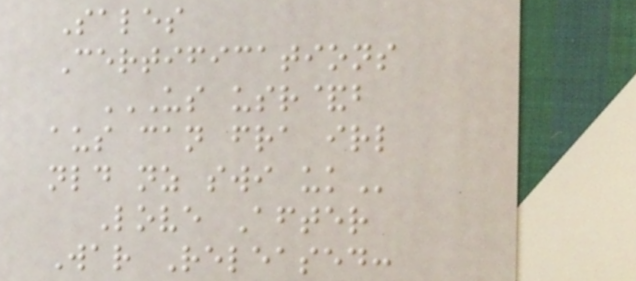Sales
Certifications
US USR&B
AUS CAN FRA IRL
NLD NZ SWI UK
Love After
War Released:
